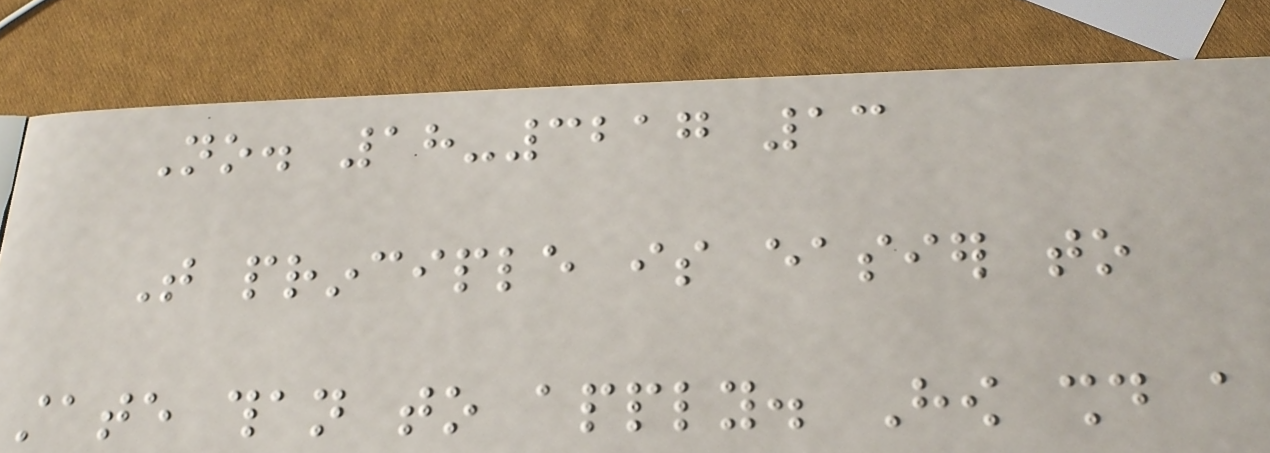No. 18-3217 13
That principle is easier to
state than to apply. How should a
